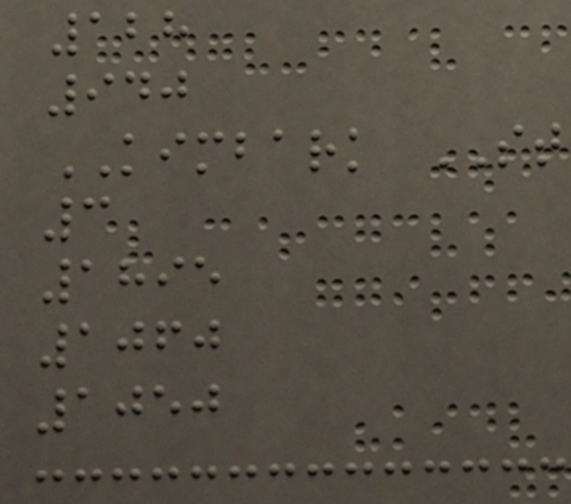128
940
KIMBARK ST
3
1895
1060
1050
